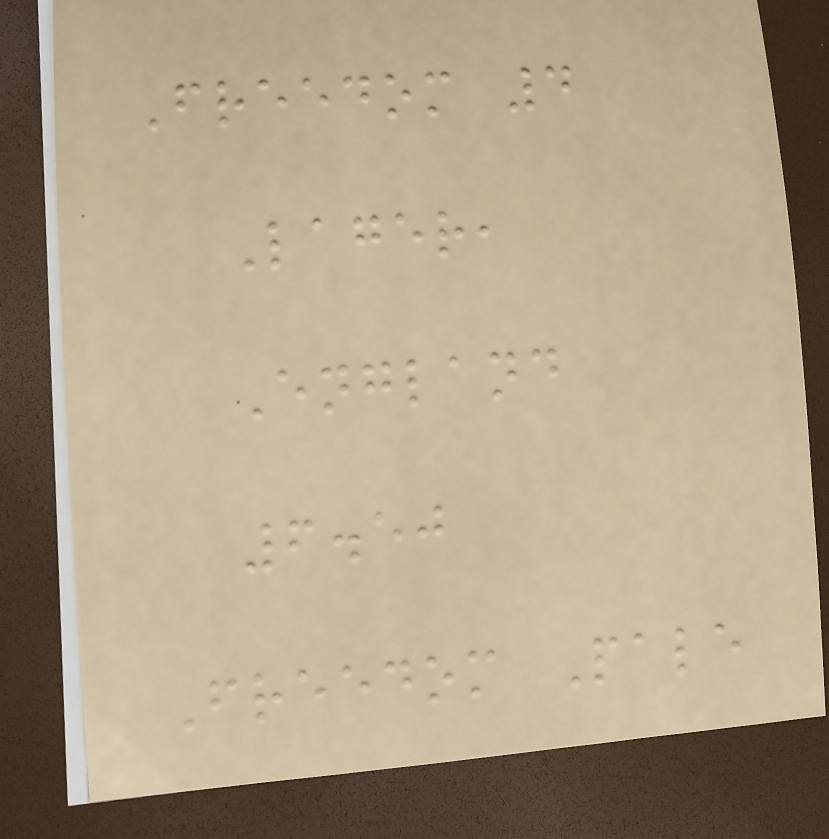Freedom 4
Lager,
England
6.50
Freedom Pale
